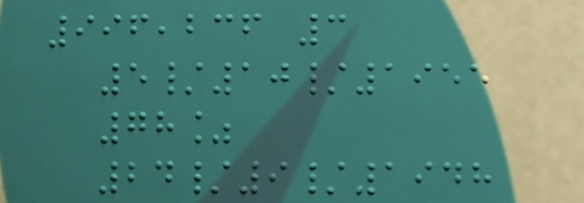996,236 3
5/10/1955
78%
24/9/1948
